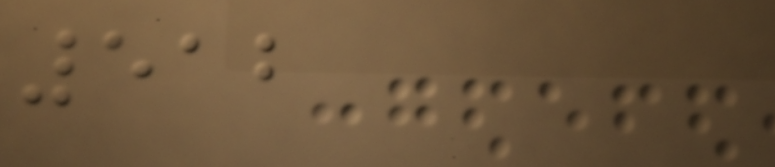512
